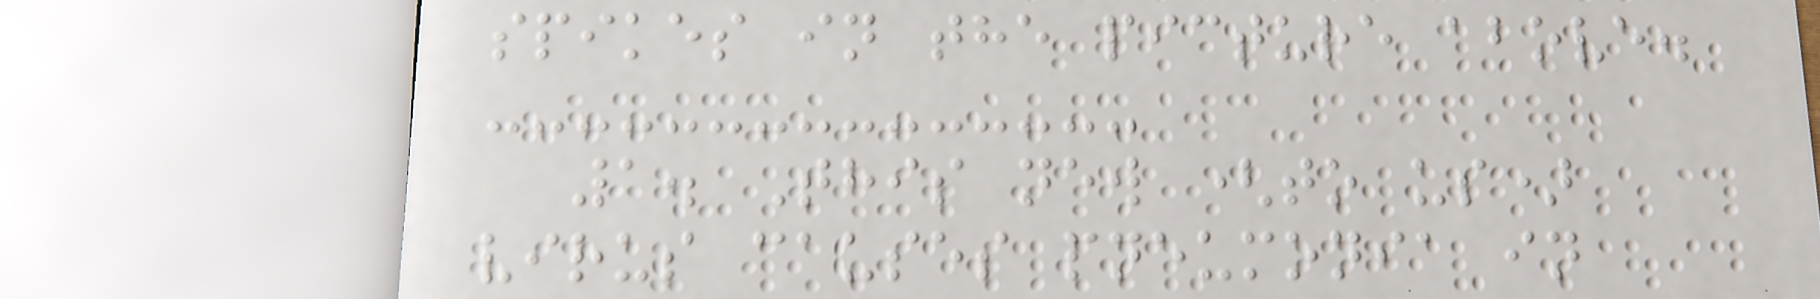spikes in the picture above.
1. This new (to us)
virus causes pneumonia in
